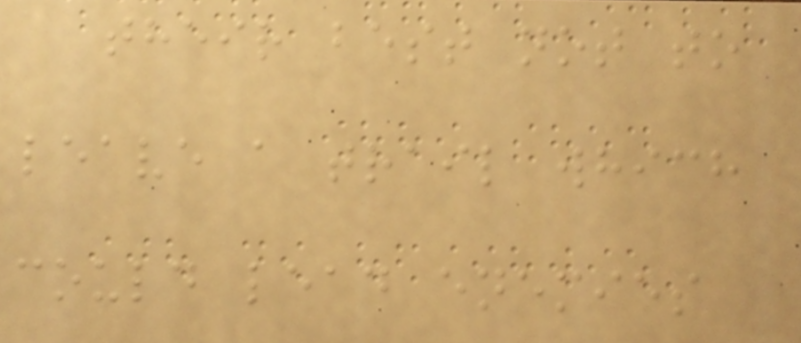their best not to
leave a trail which
could lead enemies
